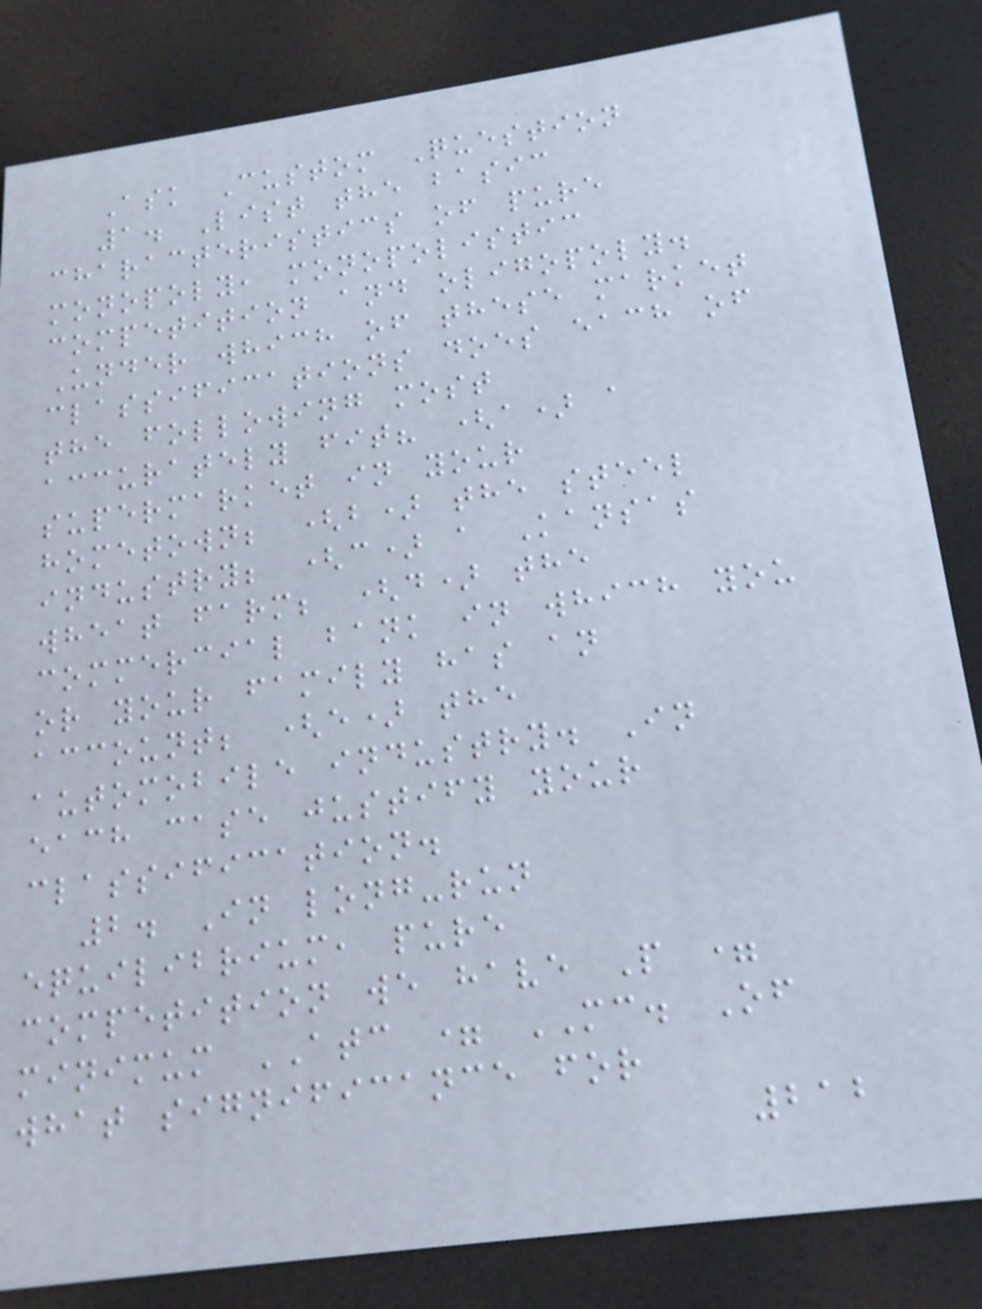Ask Custom Question
1. List the basic
characteristics of pure
monopoly, monopolistic
competition and oligopoly.
Under which of these market
classifications does each of
the following most
accurately fit? (a) a
supermarket in your
hometown; (b) the steel
industry; (c) a Kansas
wheat farm; (d) the
commercial bank in which you
or your family has an
account; (e) the
automobile industry. In
each case justify your
classification.
2. In long-run
equilibrium, pure
competition we have P =
minimum ATC = MC. Of
what significance for
212
